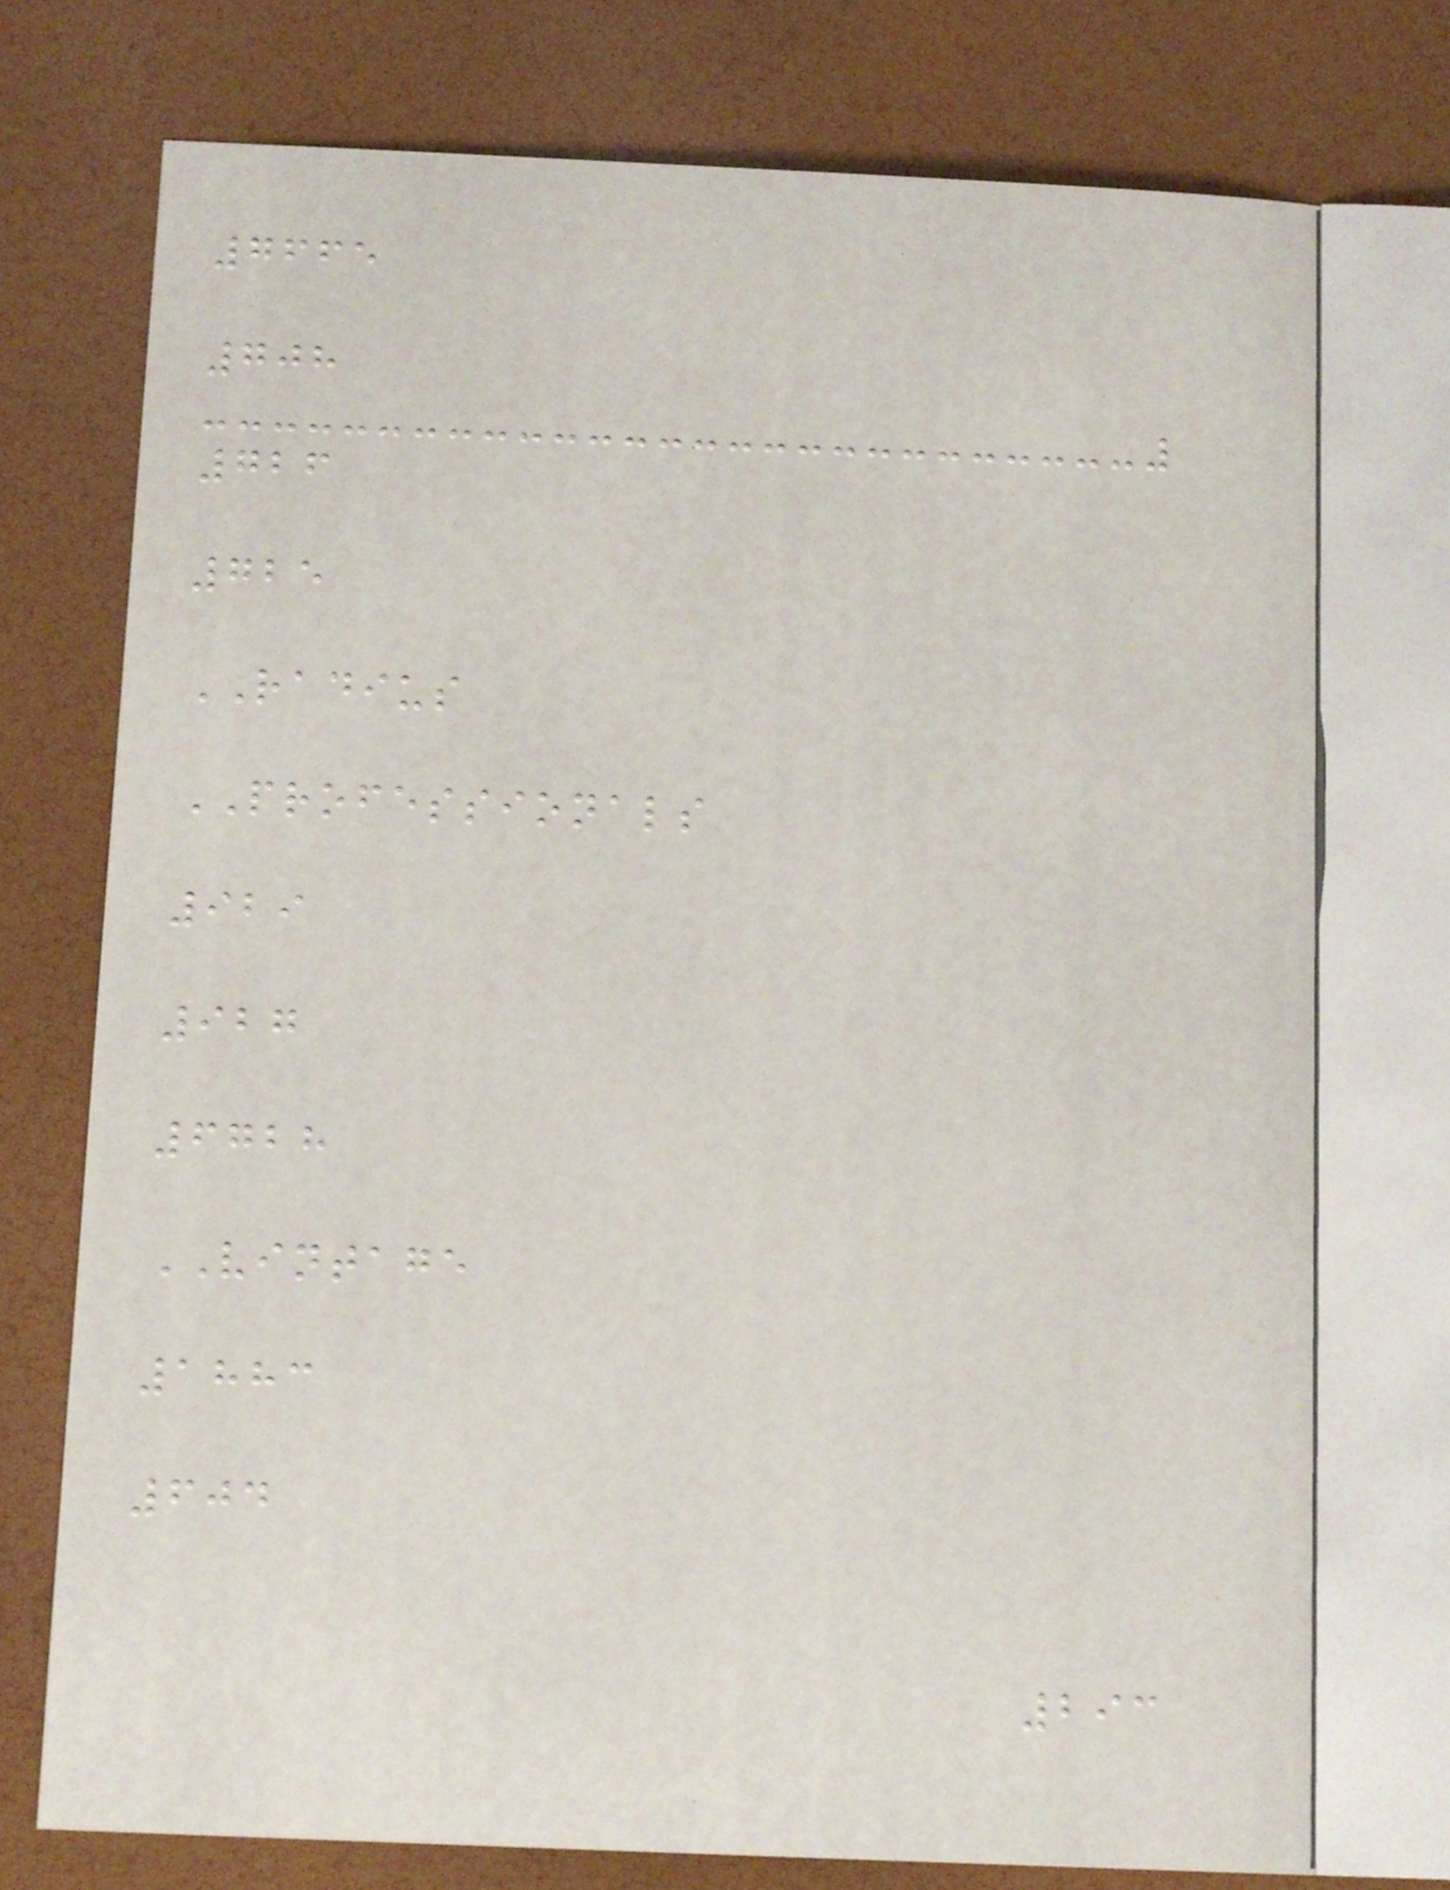7665
708
726
725
RADIUS
PROFESSIONALS
929
927
6728
VINTAGE
1883
604
293
